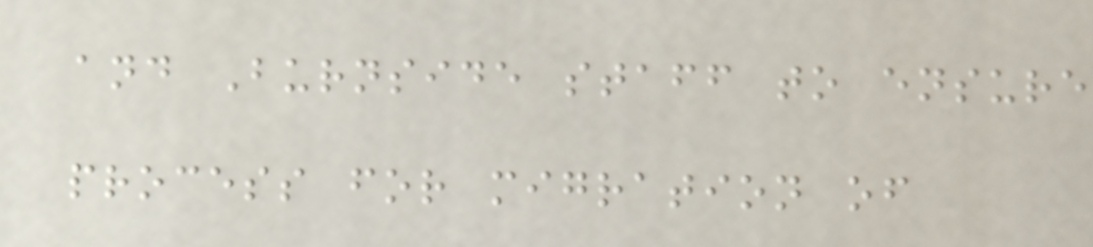and Burnside staff to ensure
process for migration of
